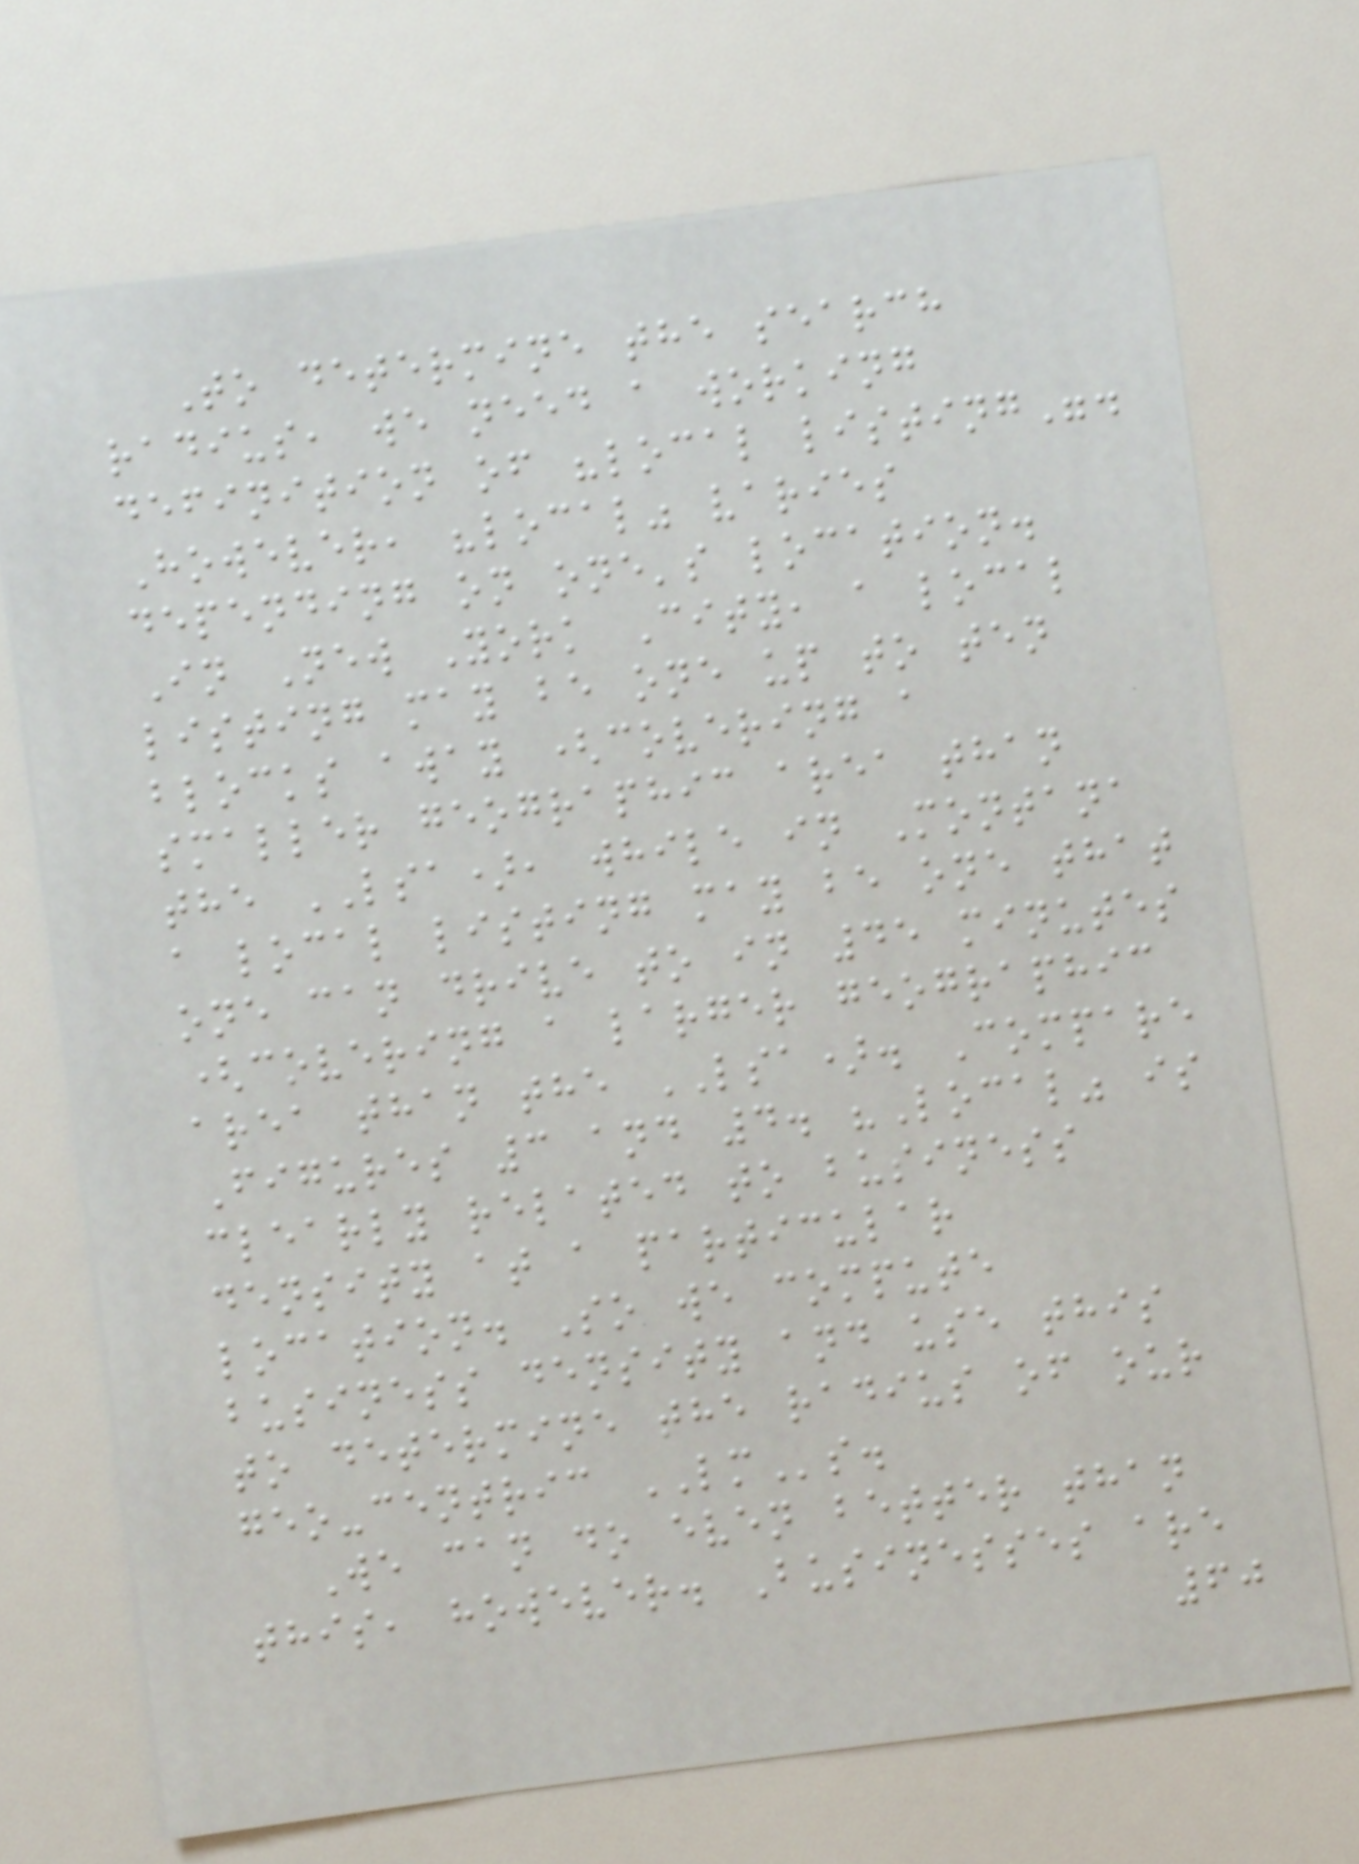To determine the search
radius, we need a working
definition of "local listing".
However, "local" varies
depending on one's location.
In New York City, a local
listing may be one up to ten
blocks away (covering a
smaller geographic area than
the LSA), while in Montana
a local listing may be one that
one can drive to in 45 minutes
(covering a larger geographic
area than the LSA). Compare
Figures 3 and 4. "Local" is
clearly related to business
density at a particular
location. So we compute
business density and use this
to determine the radius of our
geo-centric LMs.
We can do even better than
this, however. Businesses are
60
